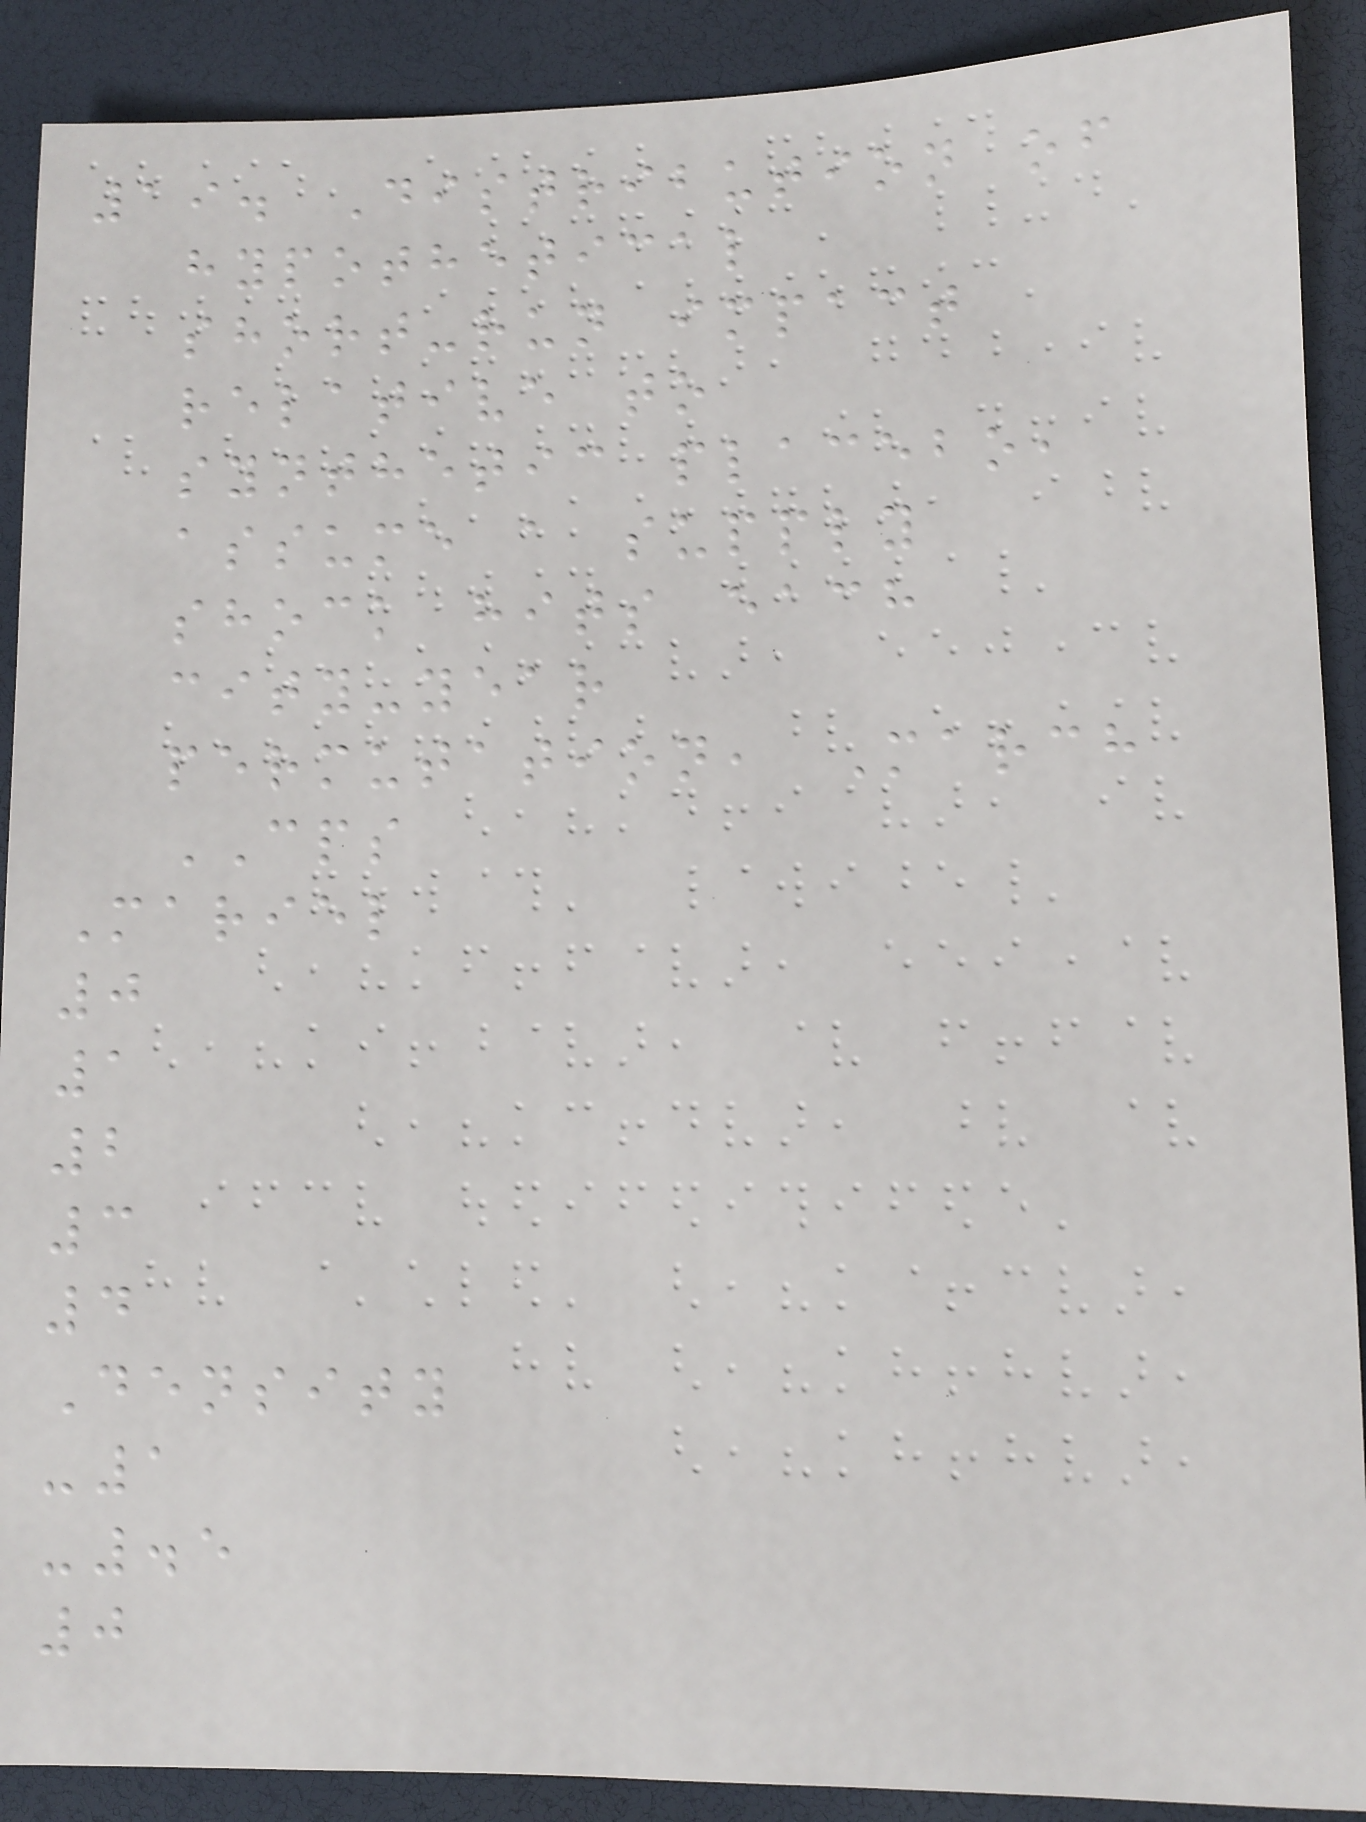19. Distribution of
hypothetical
short-run impact
relative to
synthetic placebo,
assume a supply
shock hits each
city-year
permutation, March
CPS
Mariel
0
1
2
3
4
Density
-1
-.5
0
